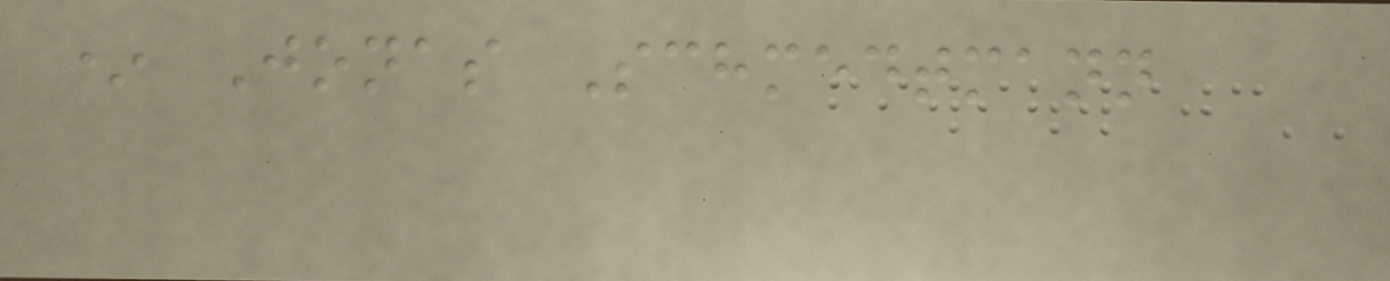* Jonas Schmedtmann
